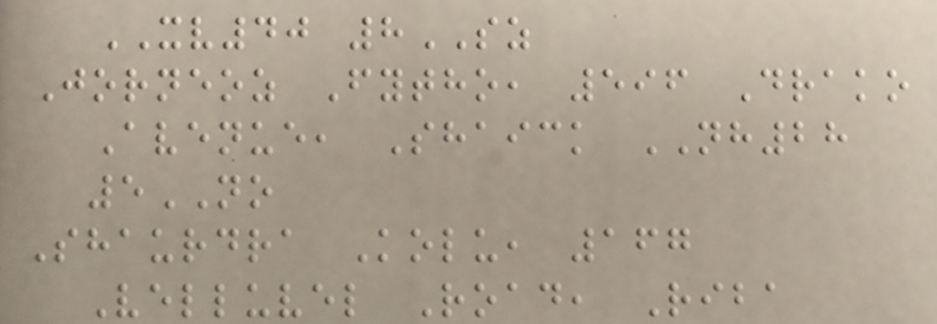XV40 8SZ
Jorneoz Fytho, 596 Drako
Avenue, Shaick NH28
5NO
Shaurdra Kolu, 167
Velluvel Road, Riba
